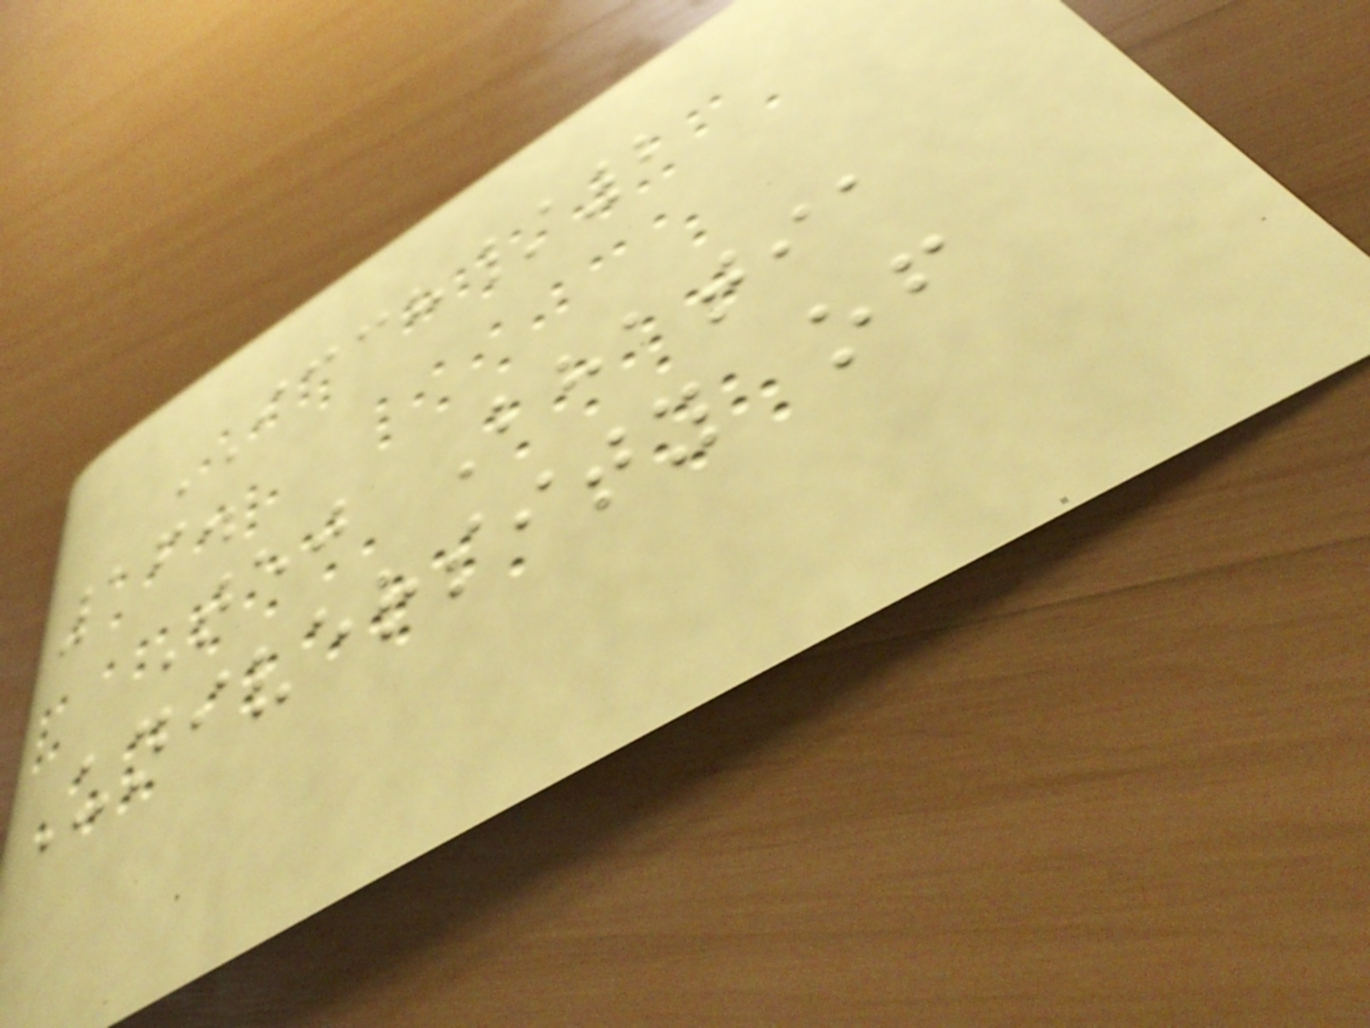ICCH/2
16.
Tej Bhatia
University of
